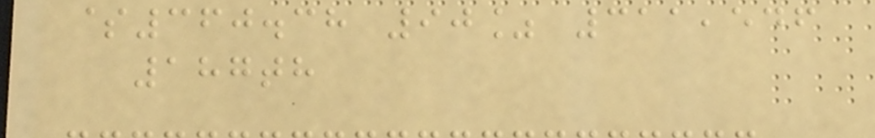$360.38 90% 311,546
187th
